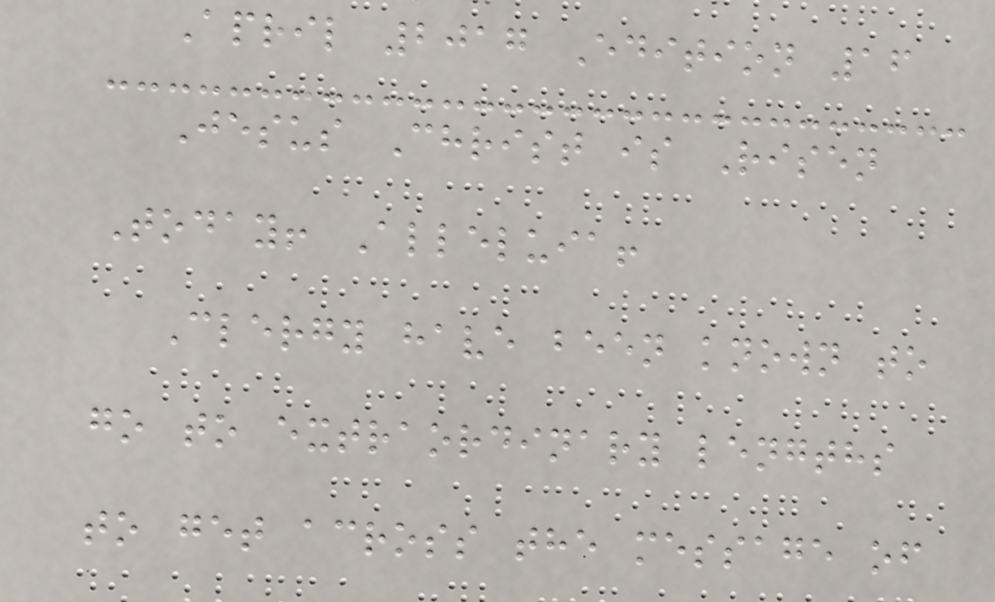April 2017 Edition 16
Jesus Christ is Risen
Today! Alleluia!
Clergy have been known to
go to extraordinary lengths
to get across the message of
